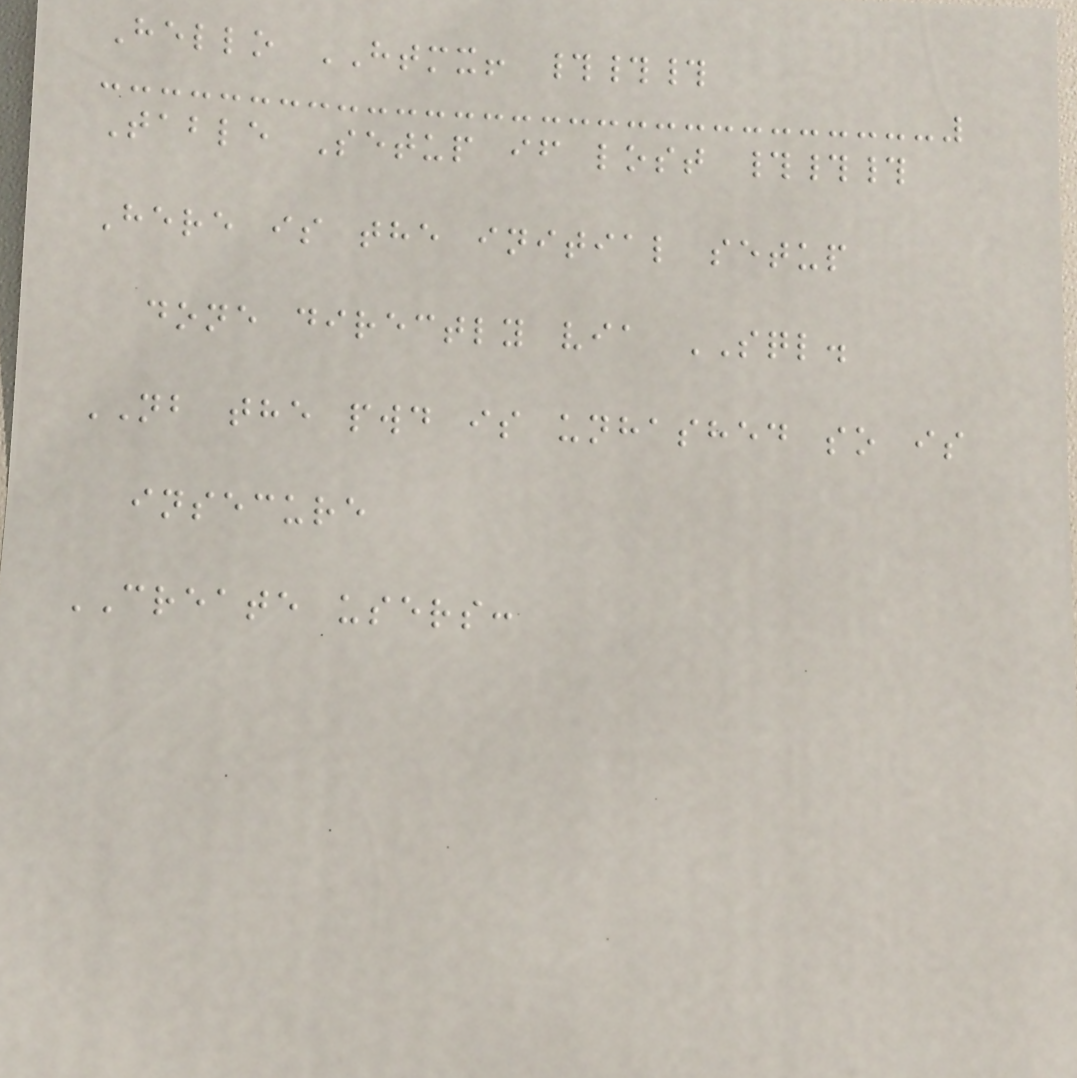Hello HTMX! ###
Table Setup if lost ###
Here is the initial setup
done directly via SQL.
NB the pwd is unhashed so is
insecure
CREATE users:
